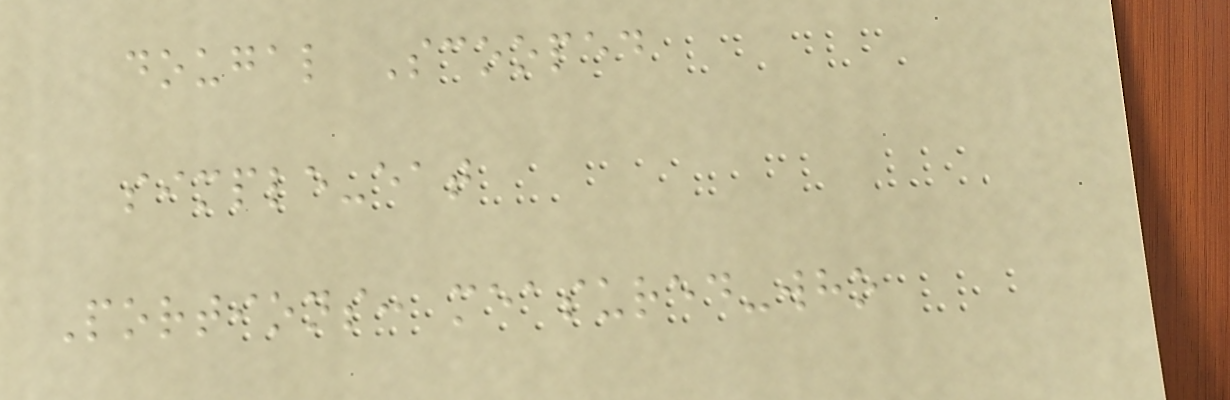dougal Scooped
simple-eat
Portions: measured-who
